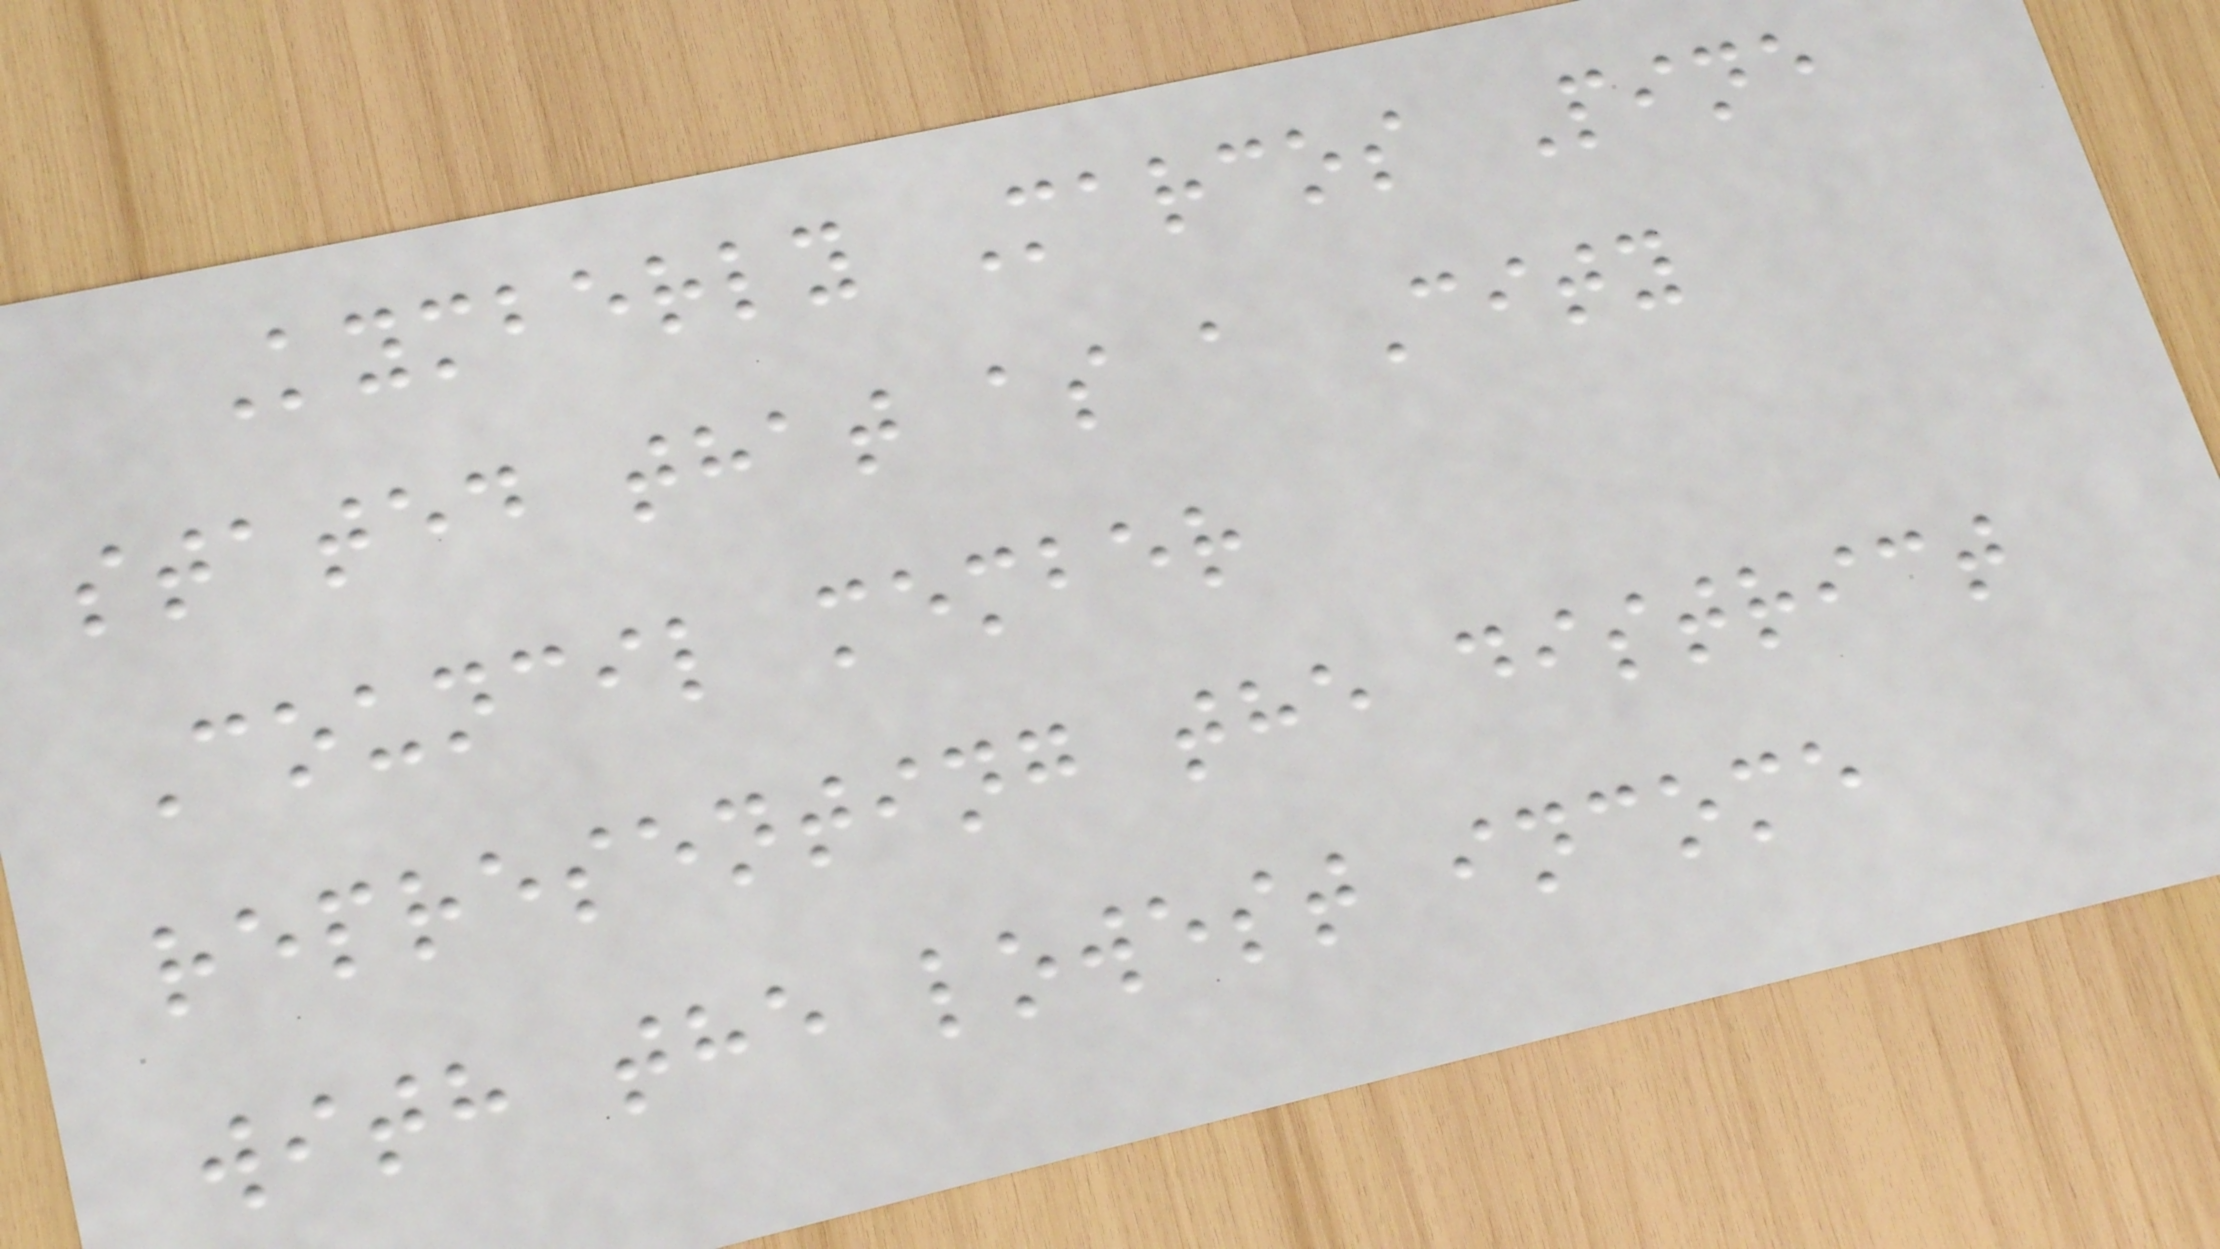Kymberly Marcos Pine
stated that as a City
Council member
representing the district
with the lowest income
